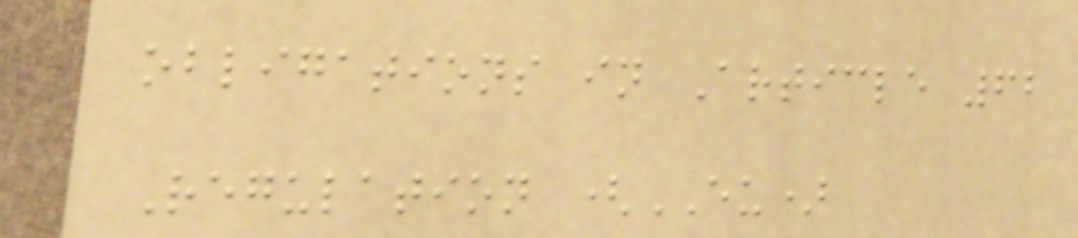obligations in Article 62
Regulation (EU)
